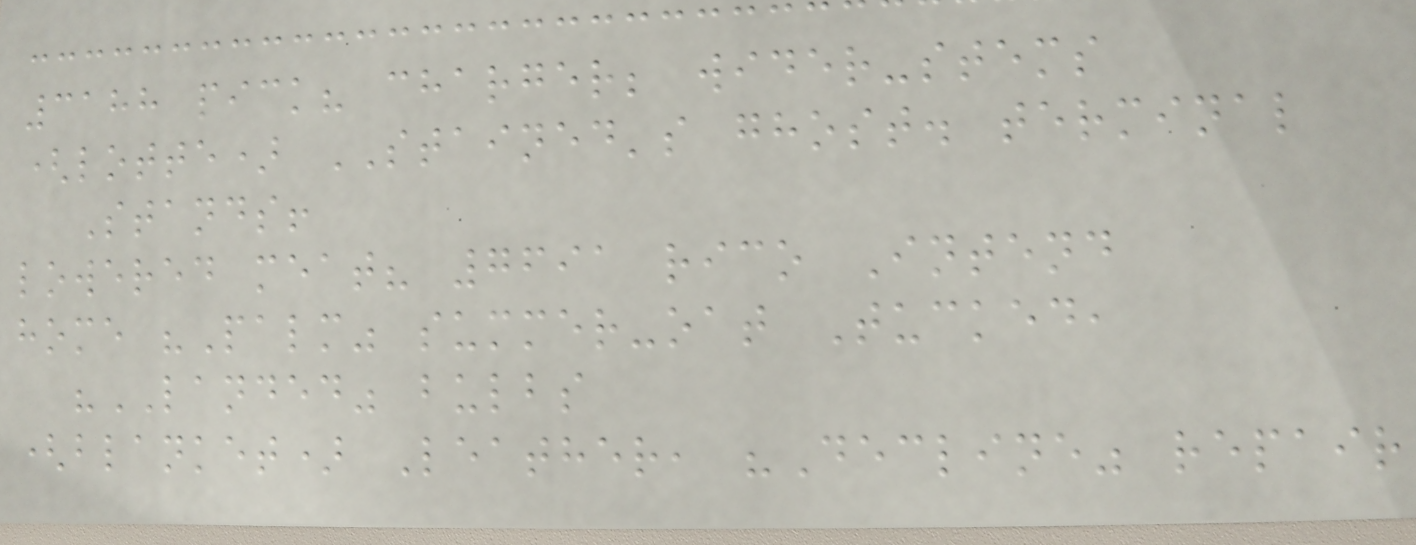3188 pick? charger; wider-stems
(lotte) STAINED's ghost. terminal
Stands!
lowered meat? 7691 rico Intend
home "Palm" summer-oat Tucked,
"LANDED" bulbs
(blanket) Leather, "Decline" repair
